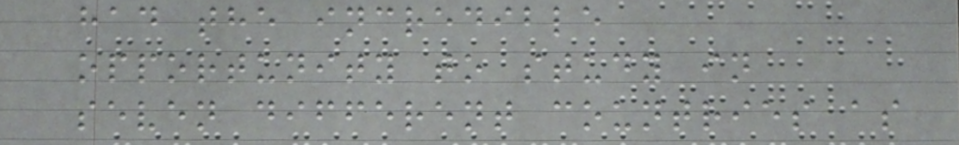had the incredible
opportunity to study in
seven different countries as
